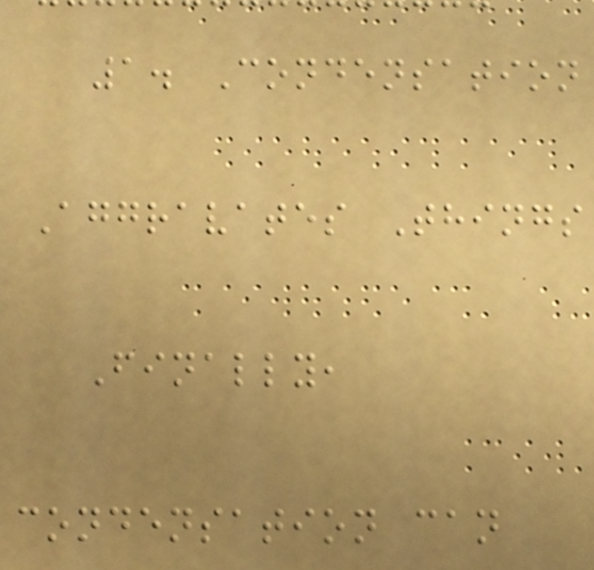1. Condensation
Aggravates Things
Finally,
condensation can
